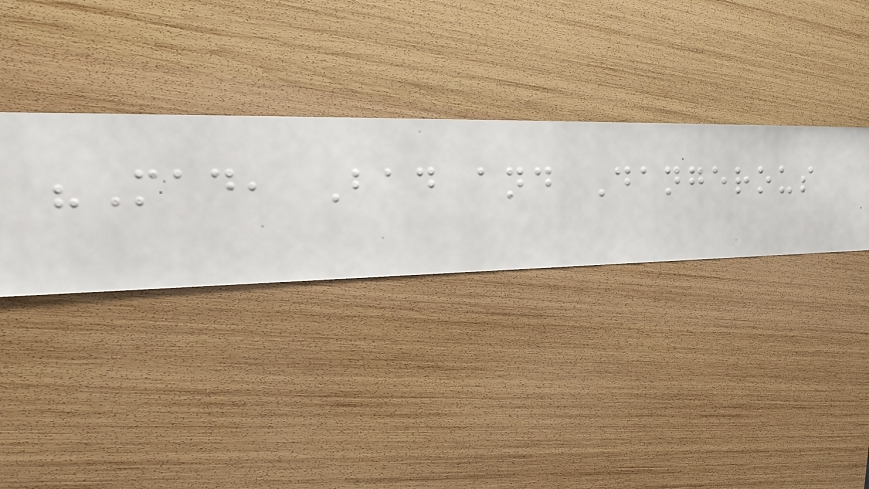"Mad, Bad and Dangerous
